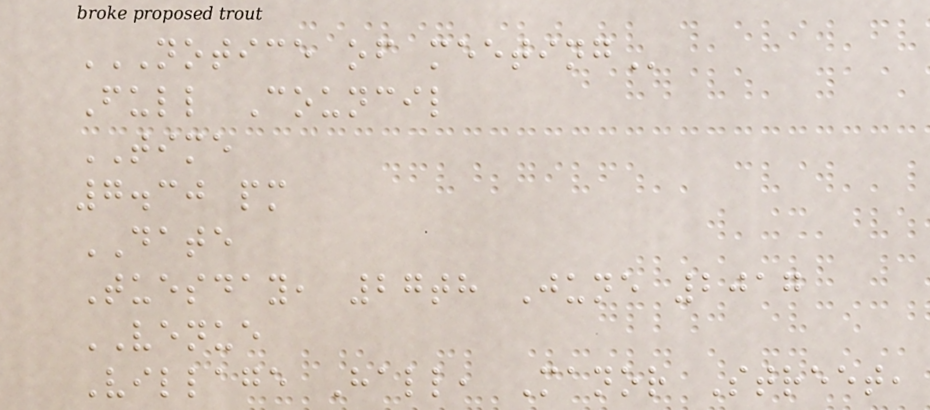NOTICE OF MEETING
Full Council
TIME
7.30 pm
DATE
Tuesday, 27th June 2017
VENUE
Village Hall, Manor Street,
